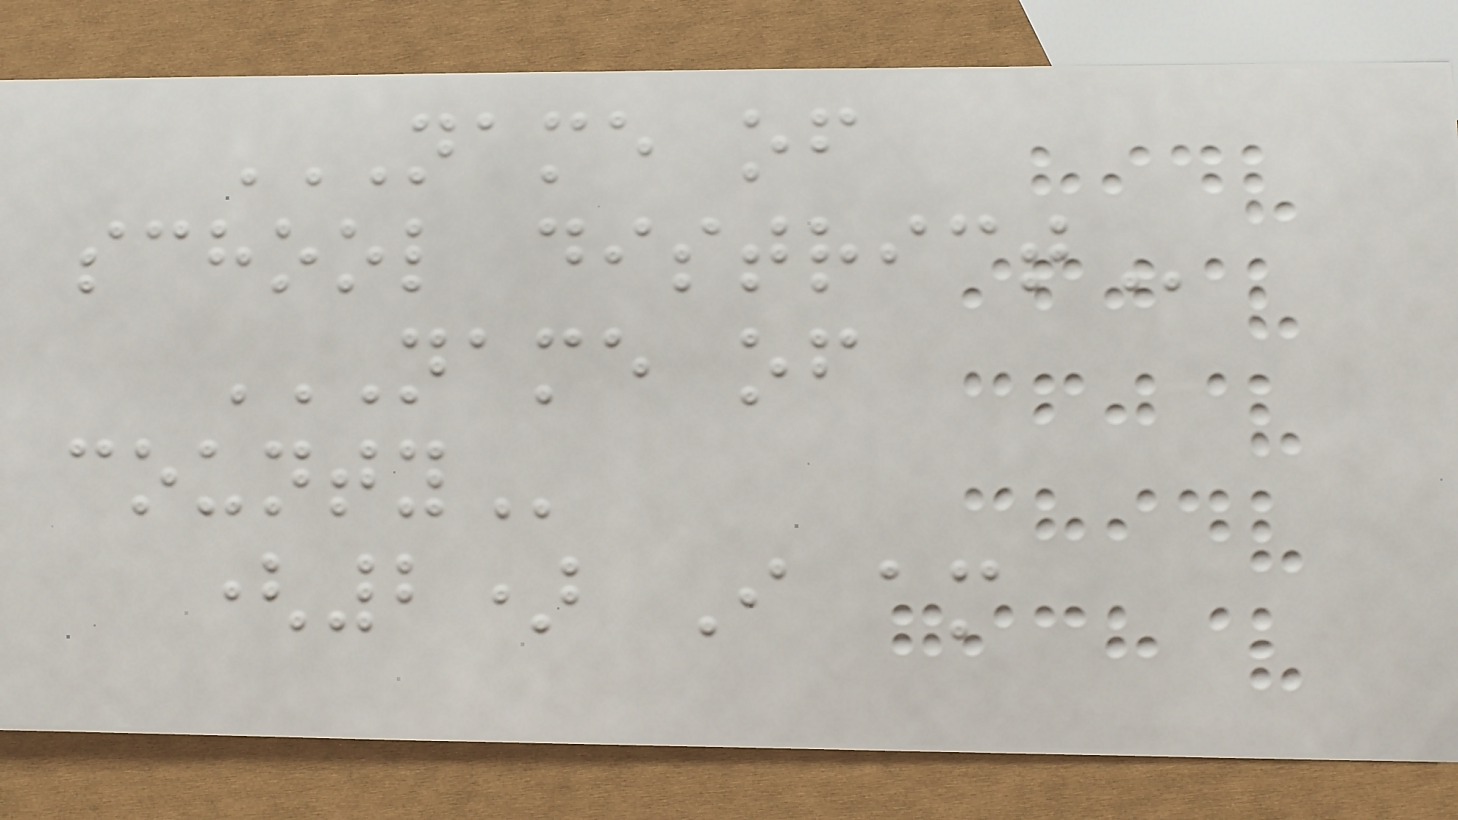NAME OF
SCHOOL DISTRICT
NAME OF
COUNTY
(2) I am
